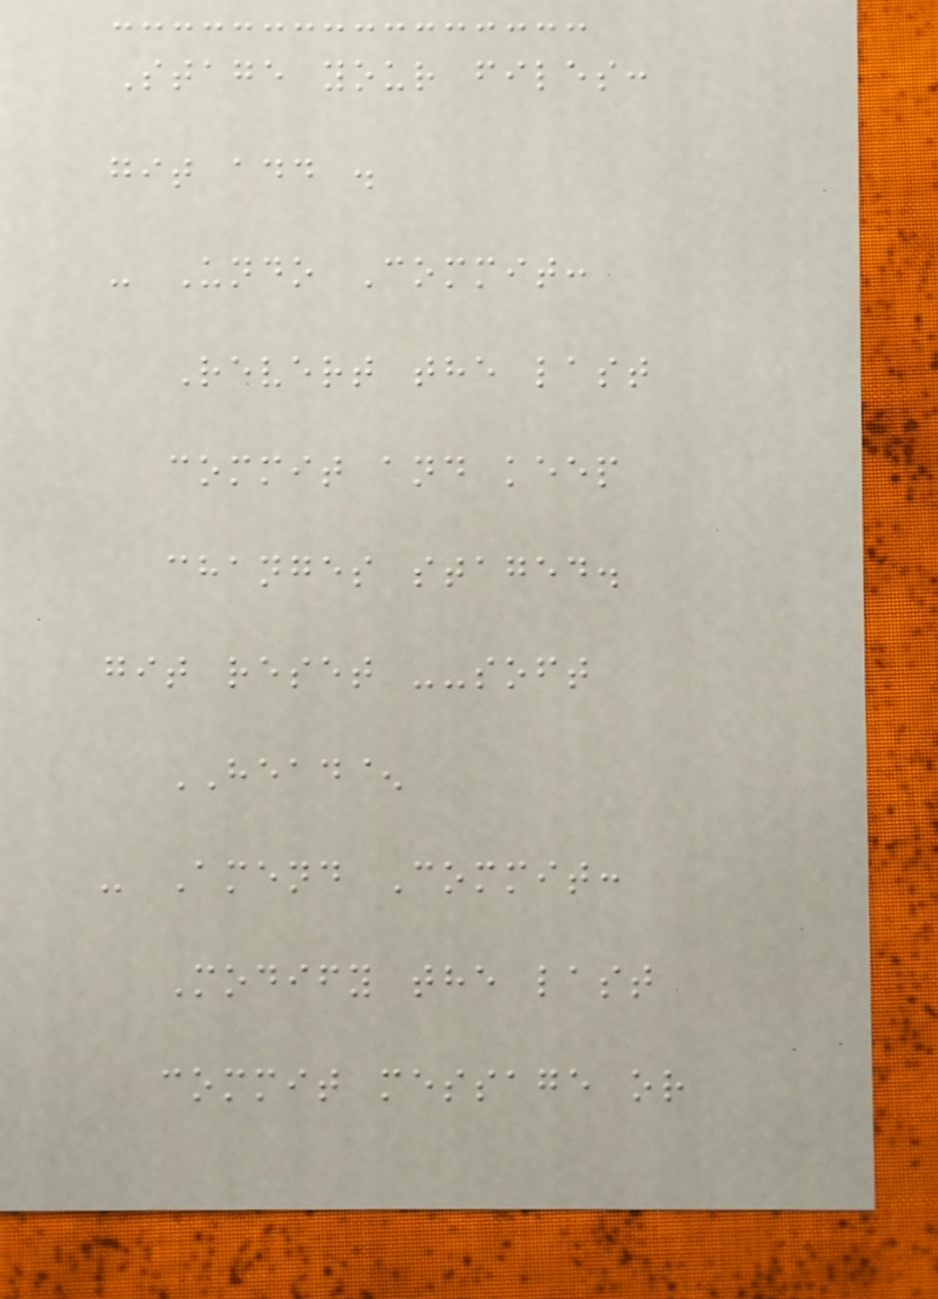Stage your files:
git add .
- Undo Commit:
Revert the last
commit and keep
changes staged.
git reset --soft
HEAD^
- Amend Commit:
Modify the last
commit message or
